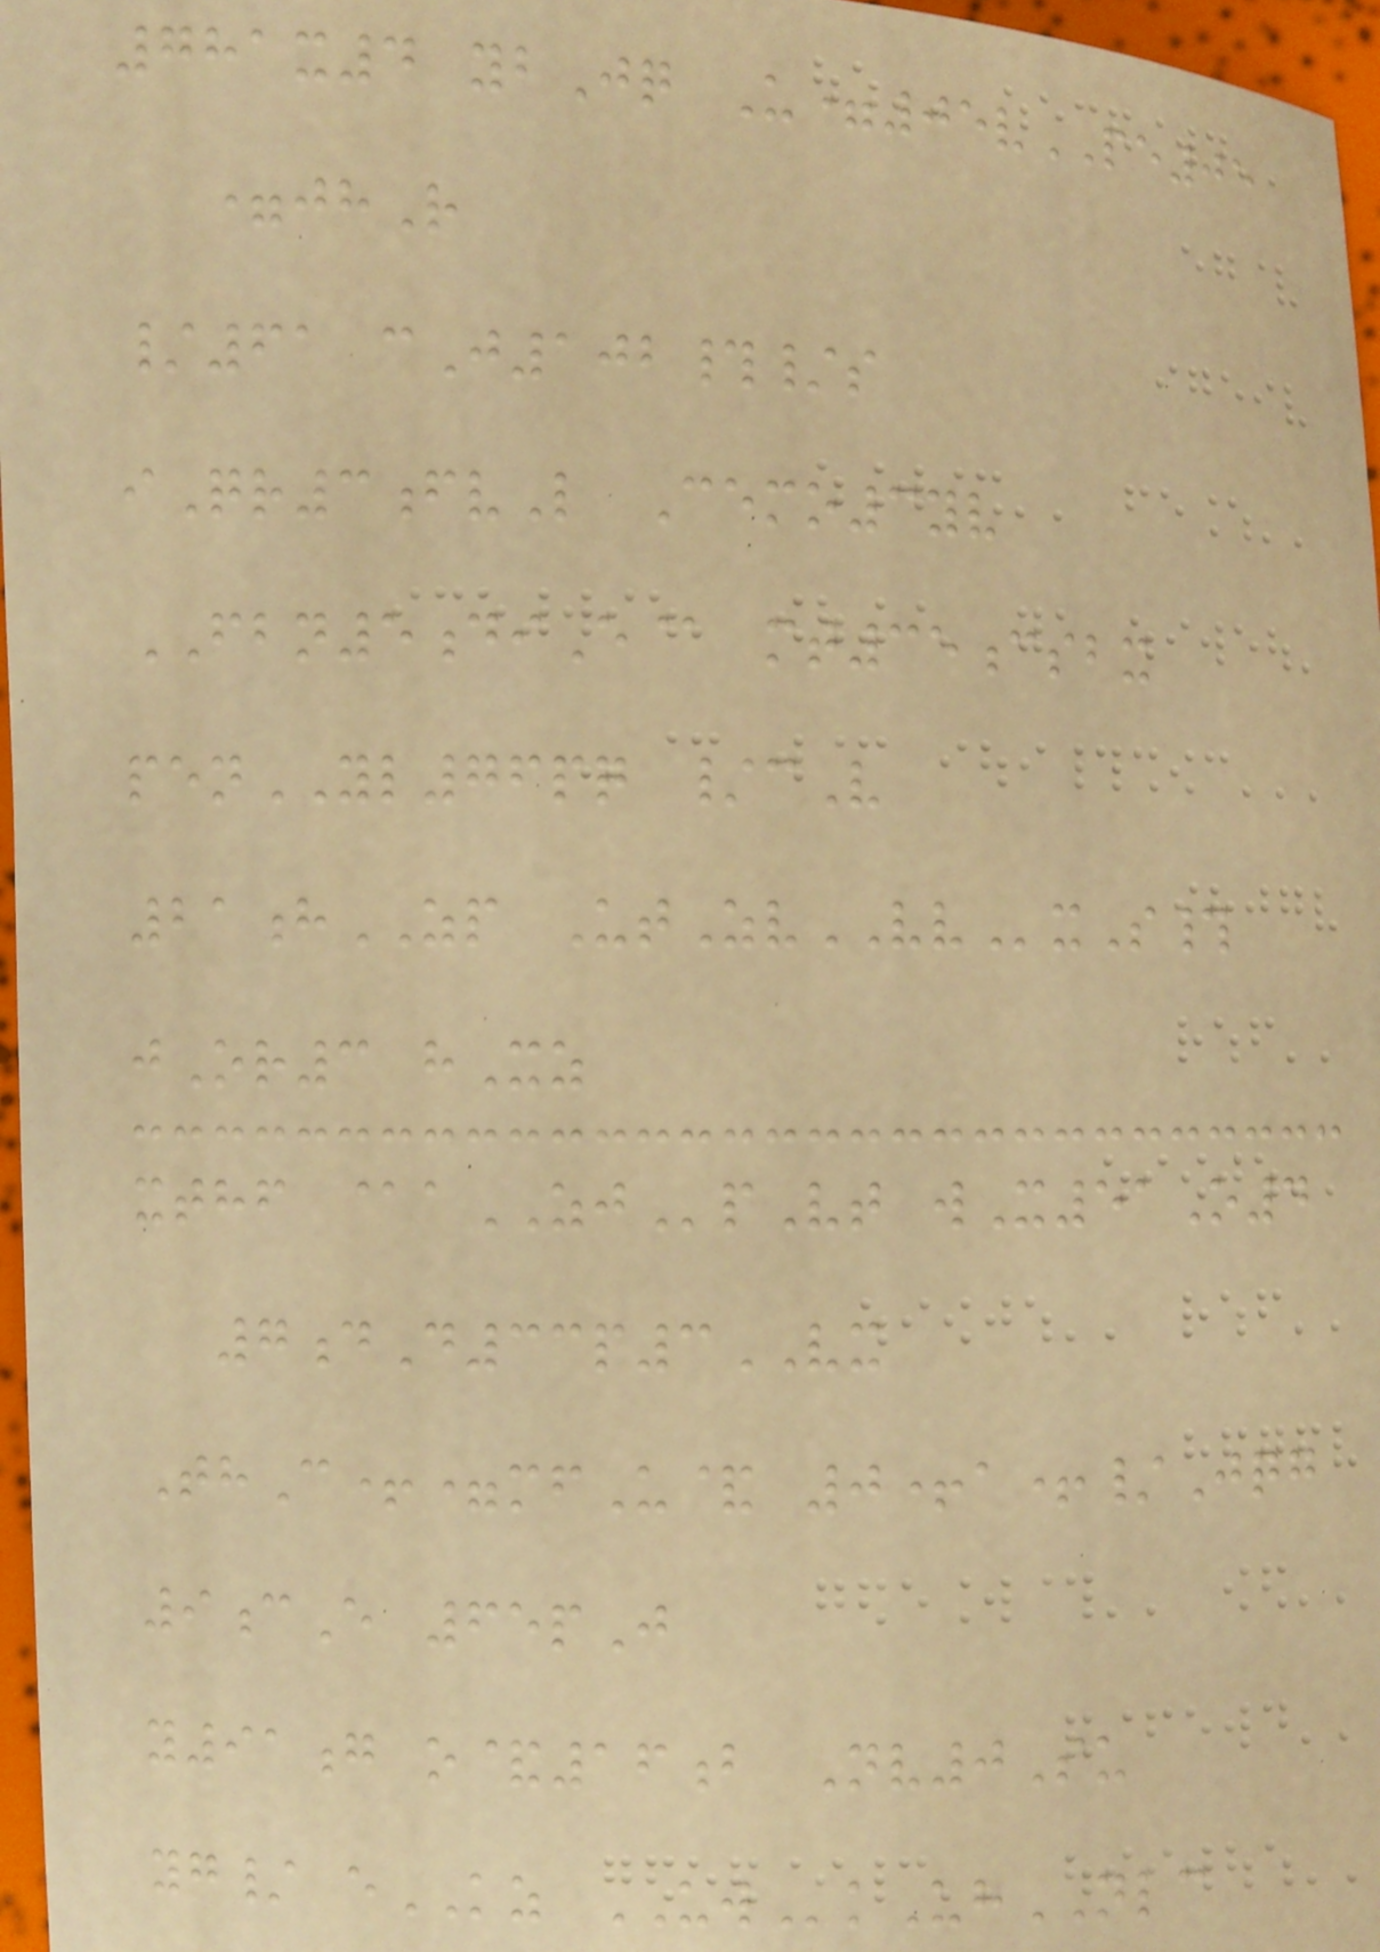781x4 ybJq U=05vPE05
=jhR
/61 cJ102#/s
iQr3fvL Cemo3yv
FBN5diE@ mt35csbx
penYL76pq /cV
21hZP UtZvVVxS#
jOr3 hXz
xthf @aZJpVt wX51O4
7dD33p3VX
ThC+=mfU& 0+a+/Jqg
9cE 65pJ
y91g o&16b Nv0Su
yg/ eKZ UWkUhNLC
